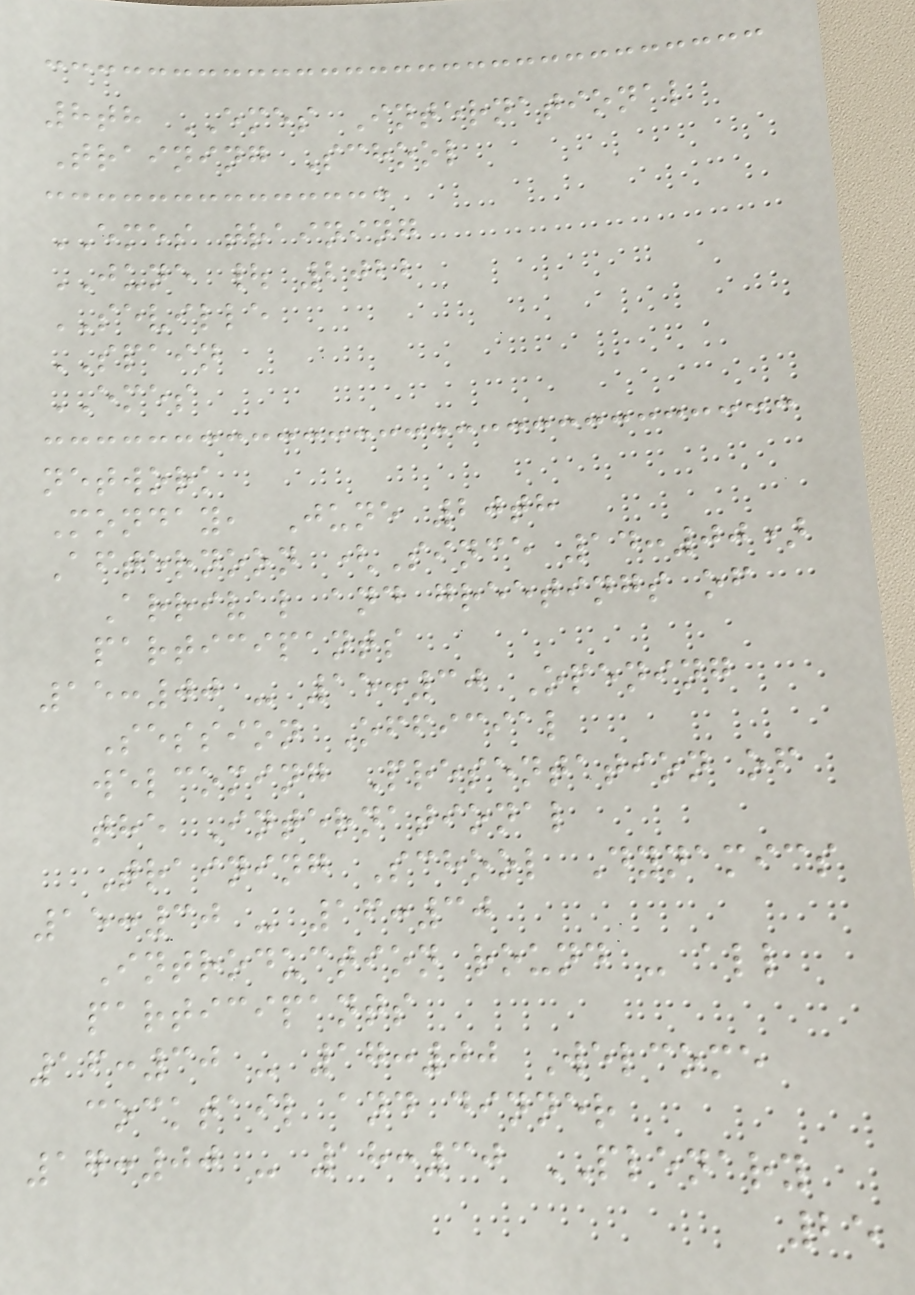8th EMES International
Training School
EMES training
JUNE | 2022
SEVILLE
SPAIN
EMES
network
Monday, June 20th
Afternoon (Since 14:00)
Arrival and greetings of
participants
15:00 - 15:30 Opening
Session Official
welcoming Presentation of
the International
Training School Dynamics
15:30 - 16:30
Introduction round - all
participants
16:30 - 17:00 Welcome
cocktail and dinner
17:00 - 18:30 PLENARY
25
